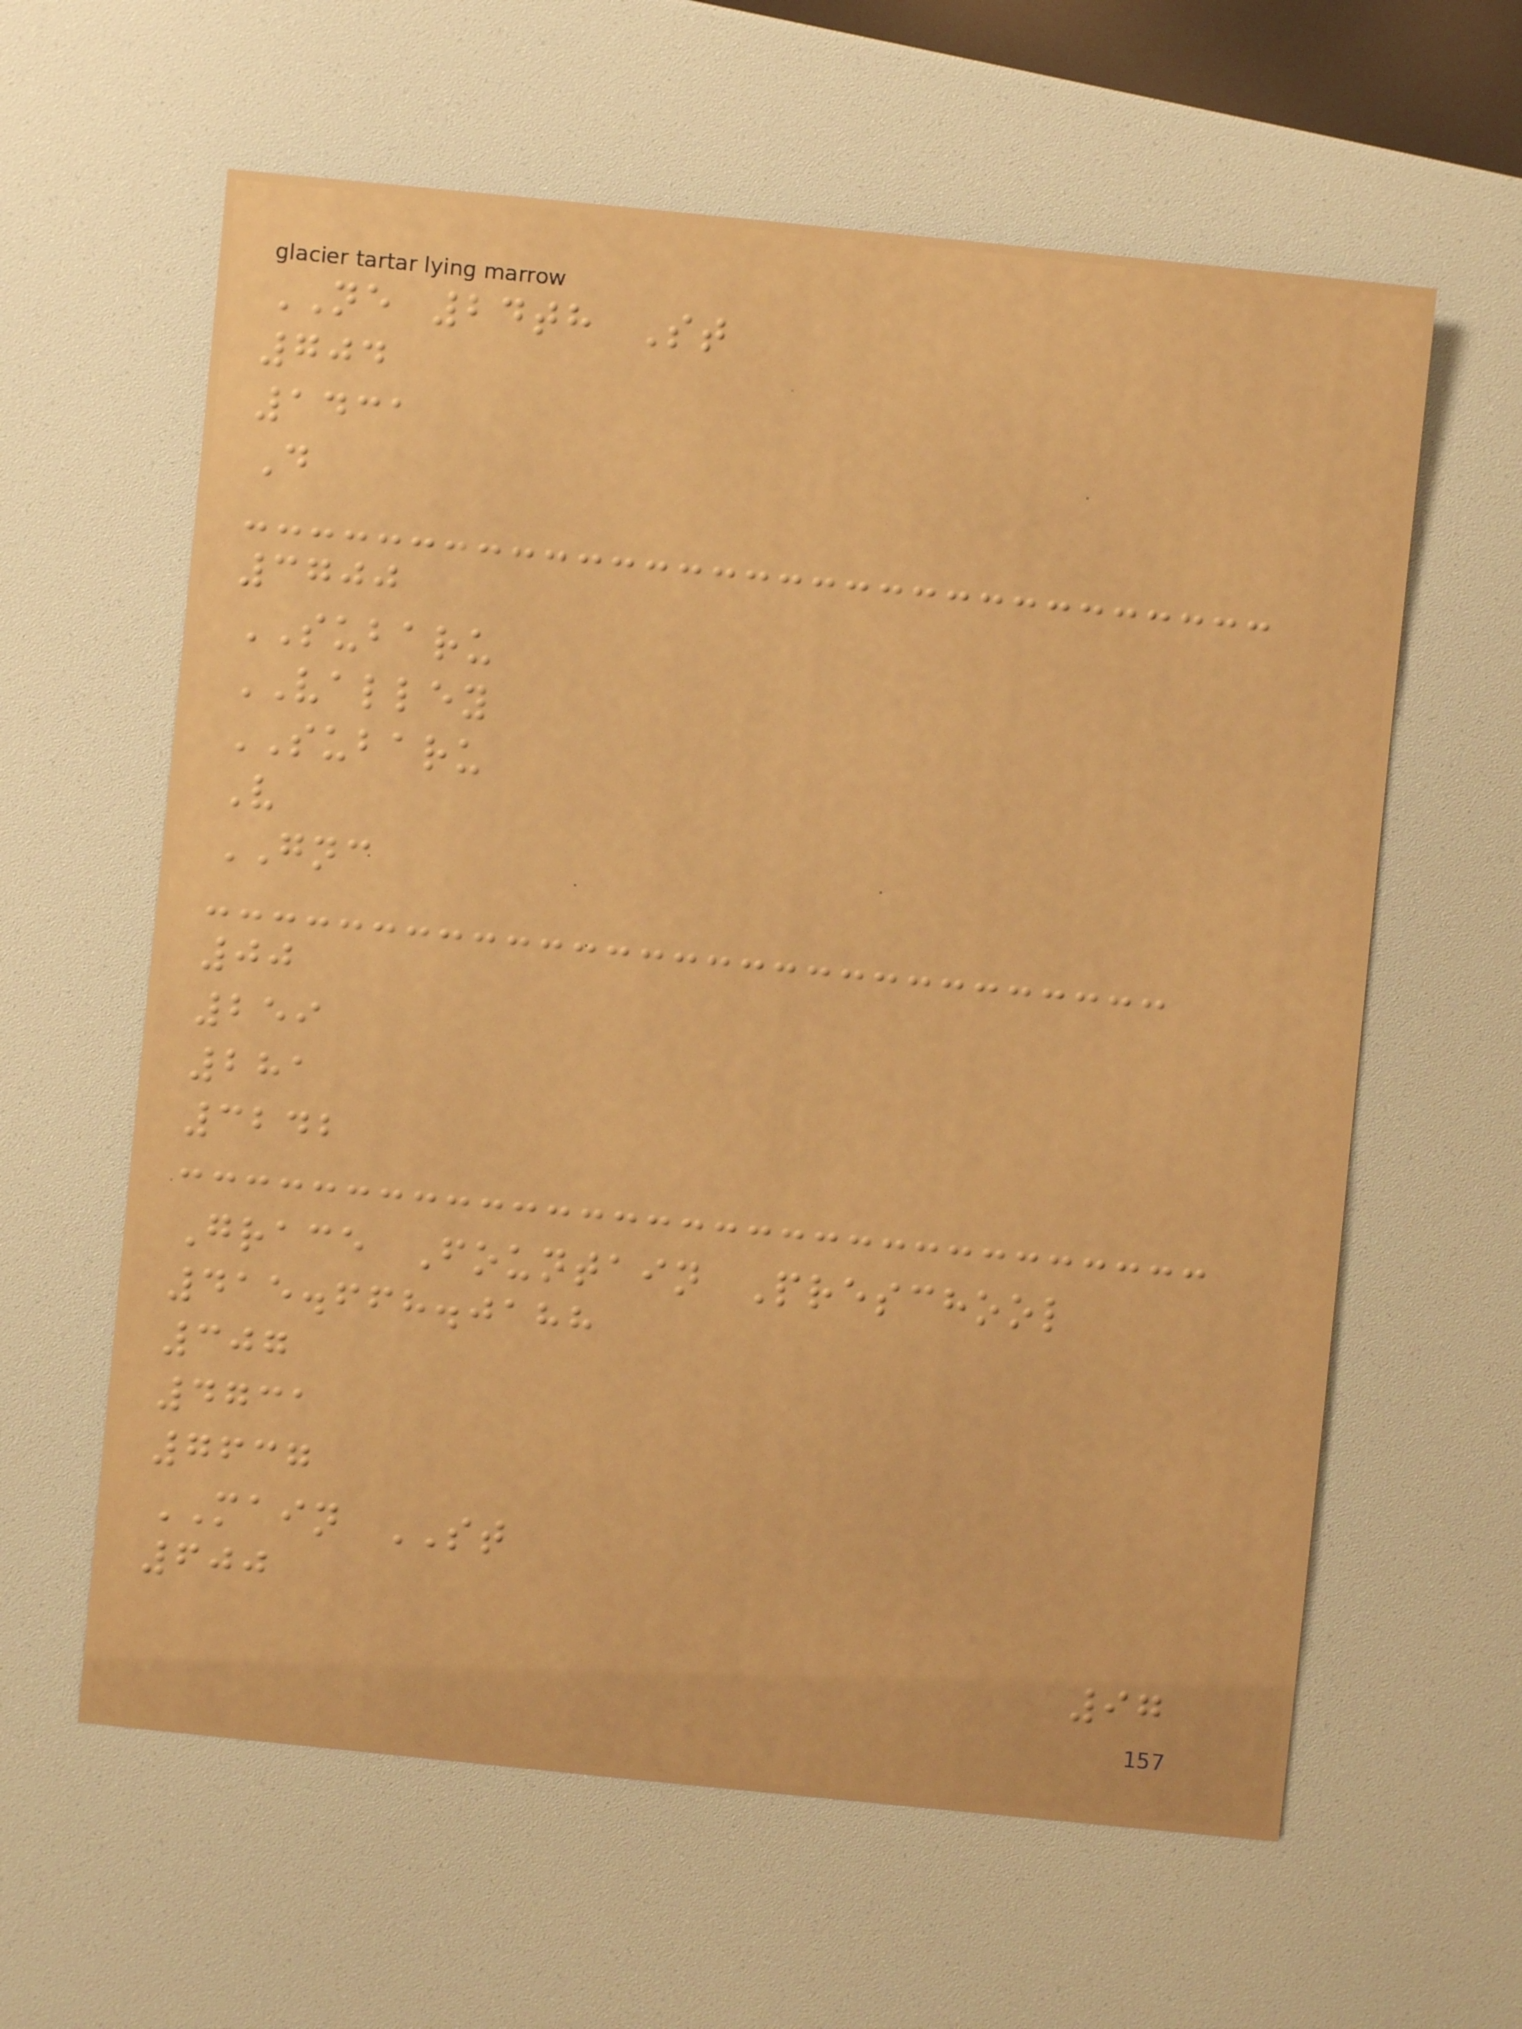NE 24th St
704
1431
D
3700
SUBARU
VALLEY
SUBARU
V
GNC
00
259
281
3242
Grace Fountain Preschool
415.668.0188
307
4731
7637
MAIN ST
600
97
